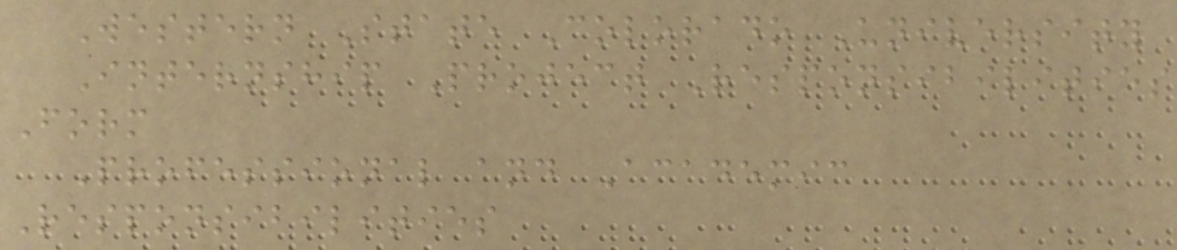Western State Colorado University
Internship Project Responsibilities
Form
Professional and Academic
Responsibilities
